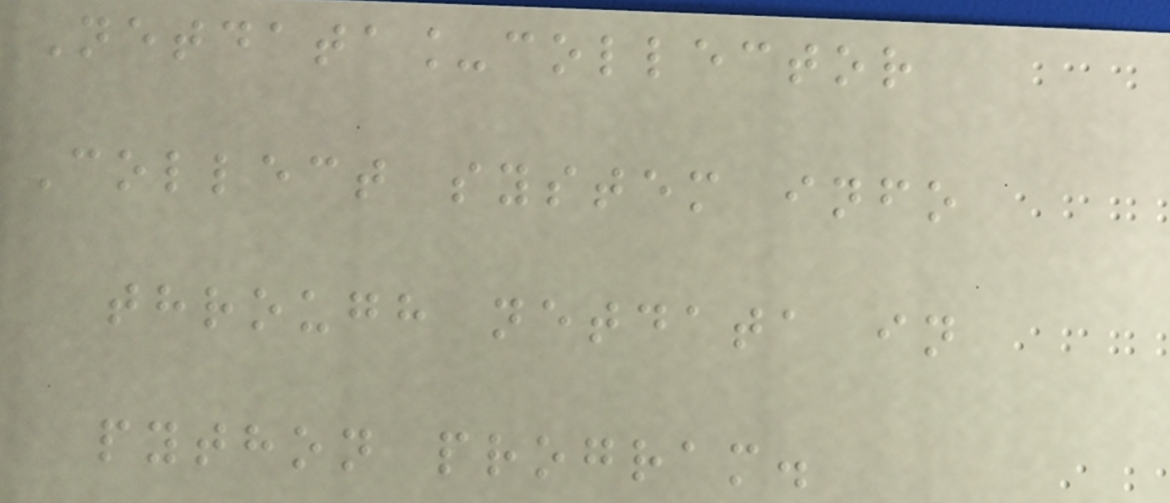Netdata_collector
Collect system info
through netdata in
python program.
